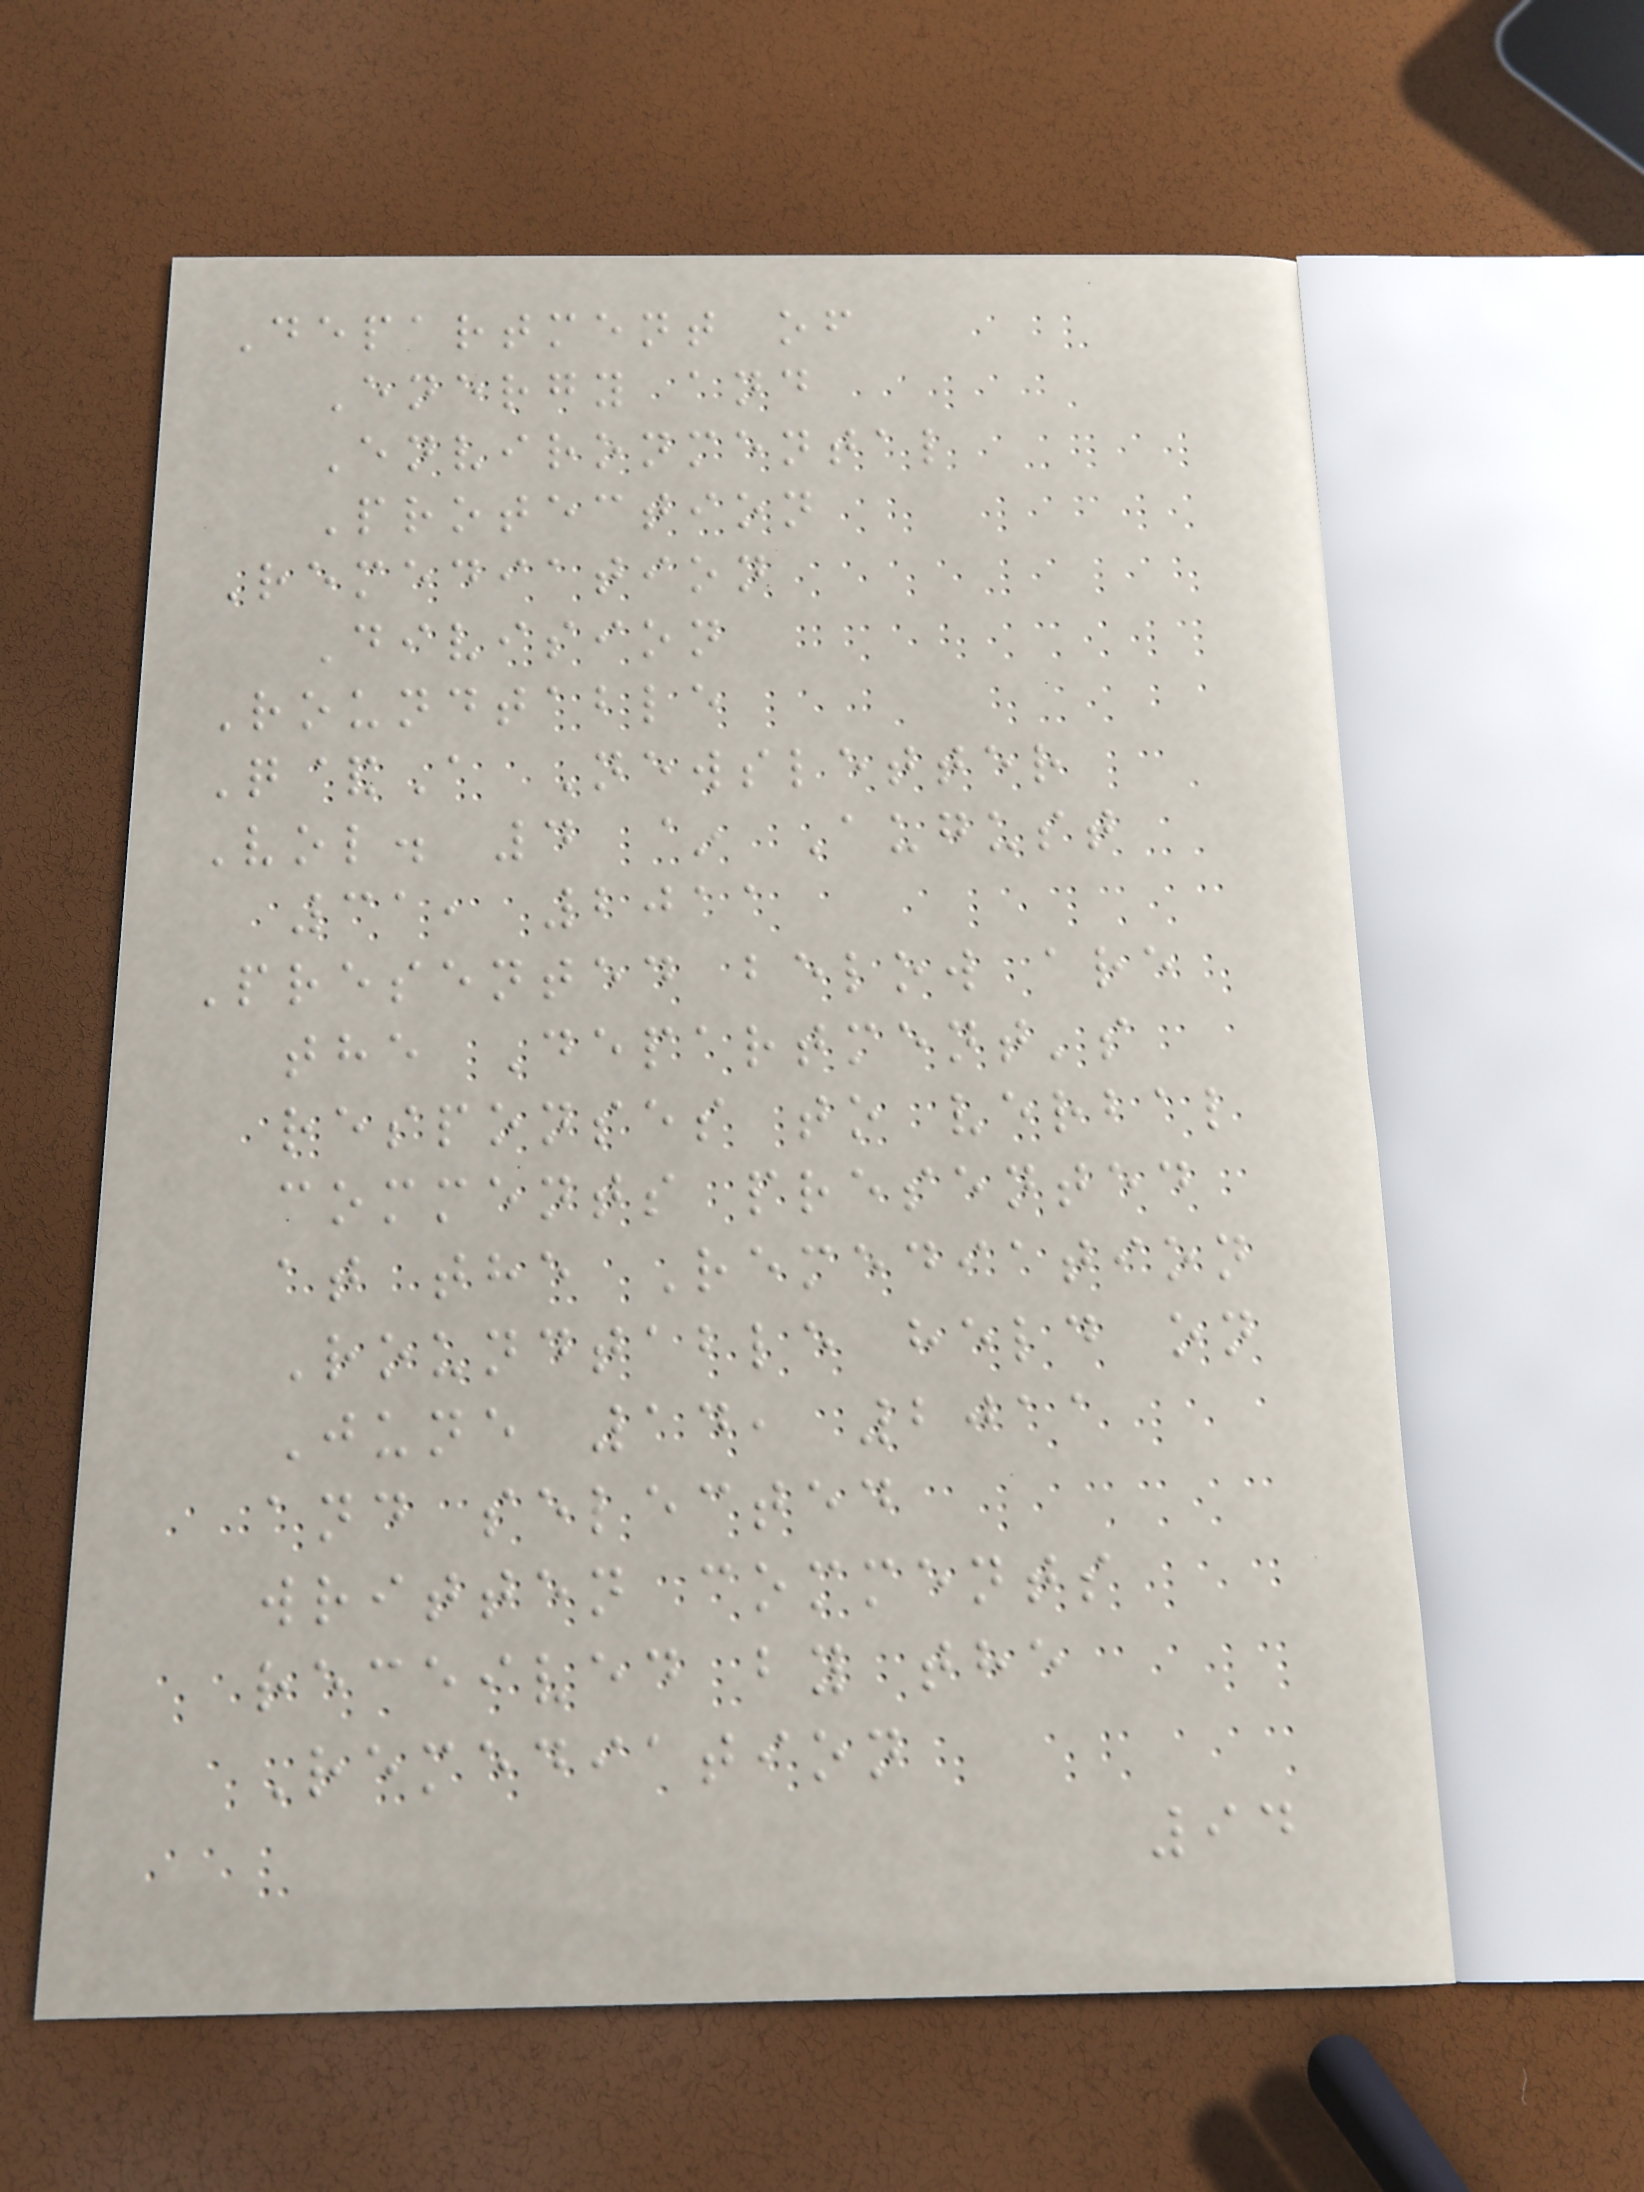Department of
Energy and
Environmental
Protection
Remediation
Division
Roundtable
Q&A Newsletter
Vol. 4 ~ August
31, 2011
Presented below are
the Department's
responses to verbal
comments presented
at the Remediation
Roundtable held on
June 14, 2011
and selected
written comments
received by the
Remediation
94
